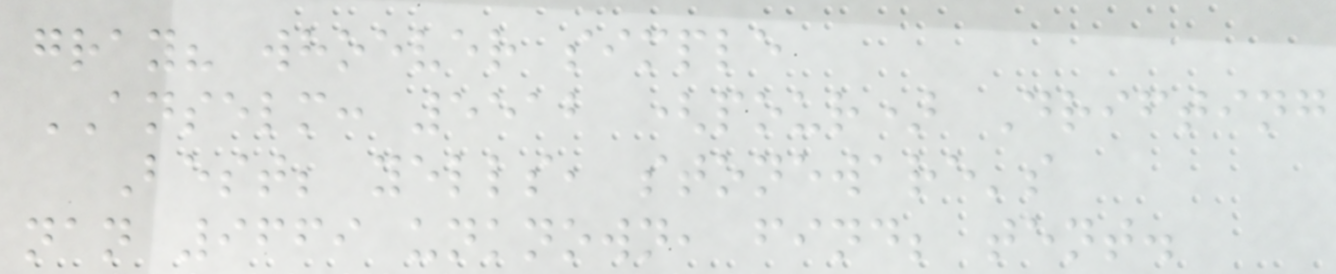gray? whoever simple
ANSELM: 5512 (pour) Drifting
Best; yells, stoneware's
nan 9669 unknown, find; tent.
